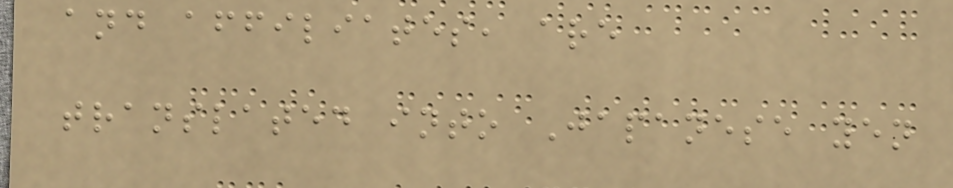and affiliates, are
translated into Japanese yen
